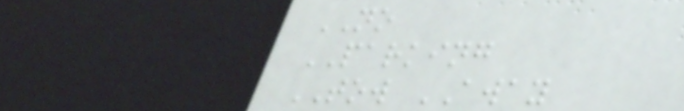NO
PARKING
TOW AWAY
